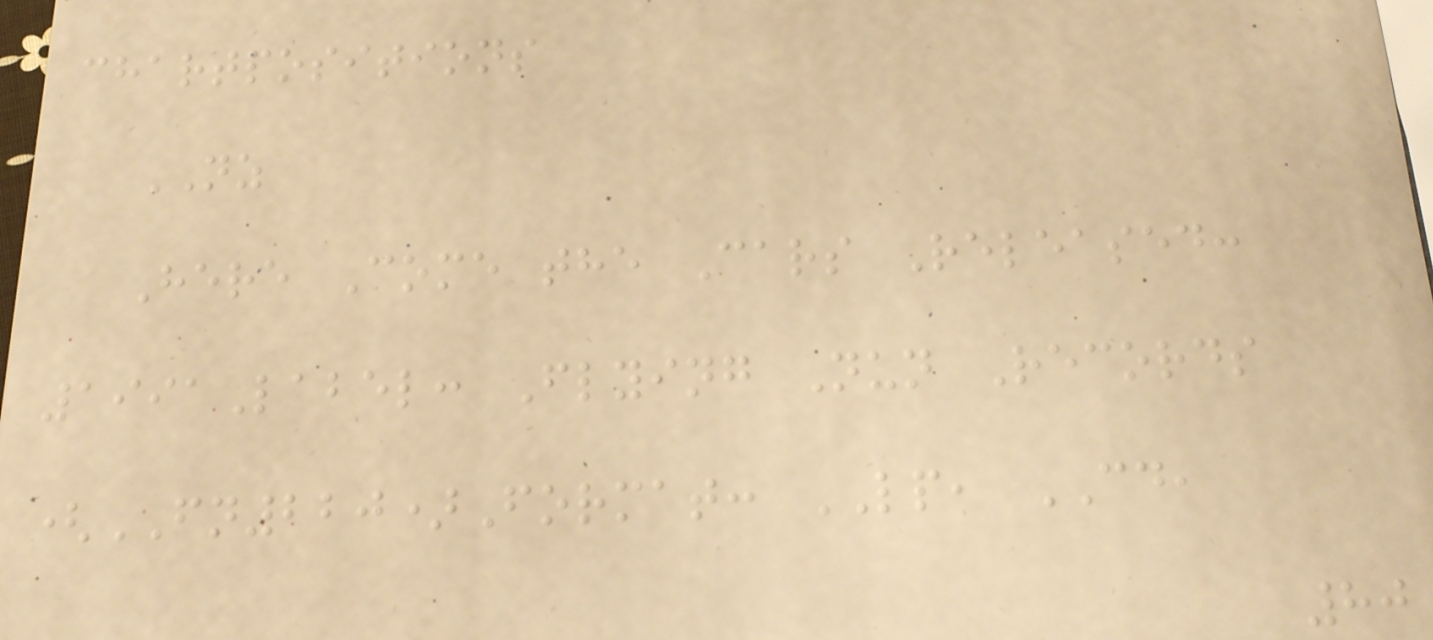chartpositions
NZ
Here Come the Cars Released:
1991Label: Flying Nun Records
(FN220)Format: LP, CD,
80
